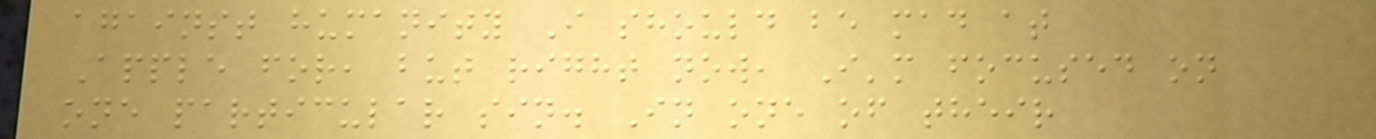against humanity I should be mad at
Apple for, but right now, I'm focused on
one particular sin. In one of their
